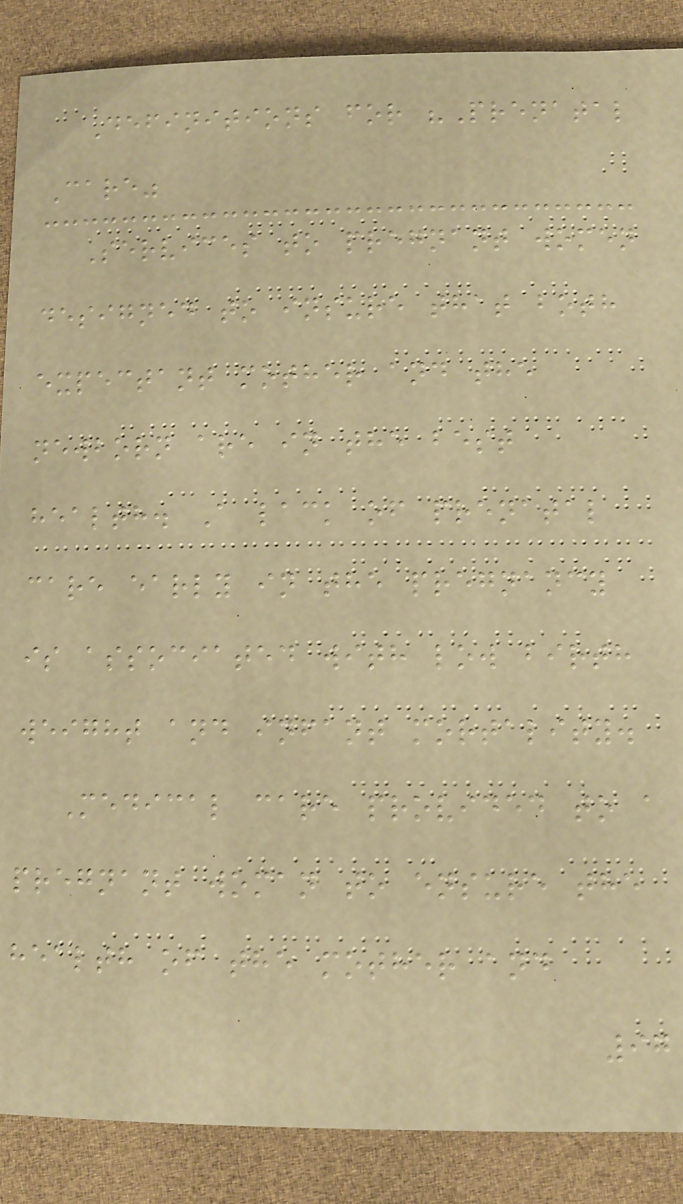Definitions for "Prenatal
Care"
Services to pregnant women
designed to insure that both
expectant mother and the
newborn are in the best
health. A lack of prenatal
care early in the pregnancy
is associated with low birth
weight and infant mortality.
Medical care provided to a
pregnant woman to ensure the
health of the mother and
97
